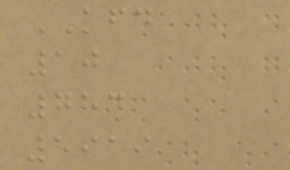KFD
10
784
5919
